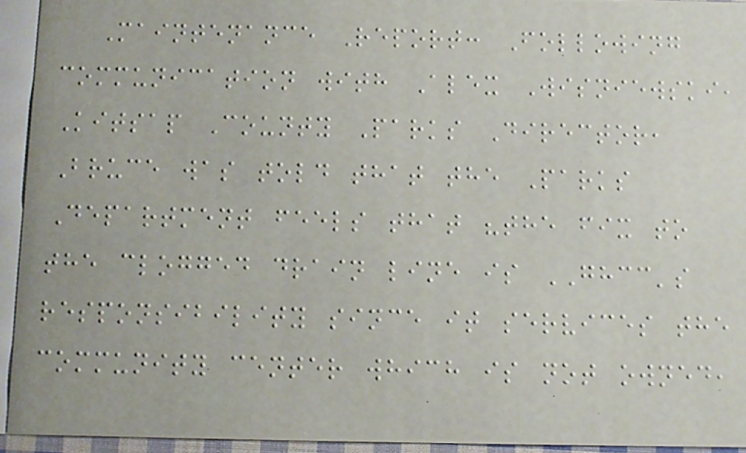Maintenance Report: Following
communication with Alex Wisniewski,
Kitsap County Parks Director,
Bruce was told that the Parks
Department feels that "the fix to
the clogged drain line is GHCC's
responsibility since it services the
community center which is not owned,
